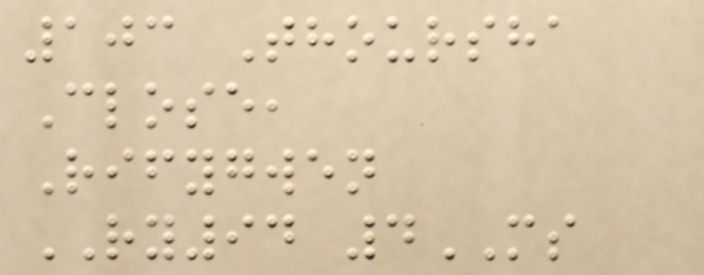103 Thoursha
Close,
Rifygwen
RY94 4MS
